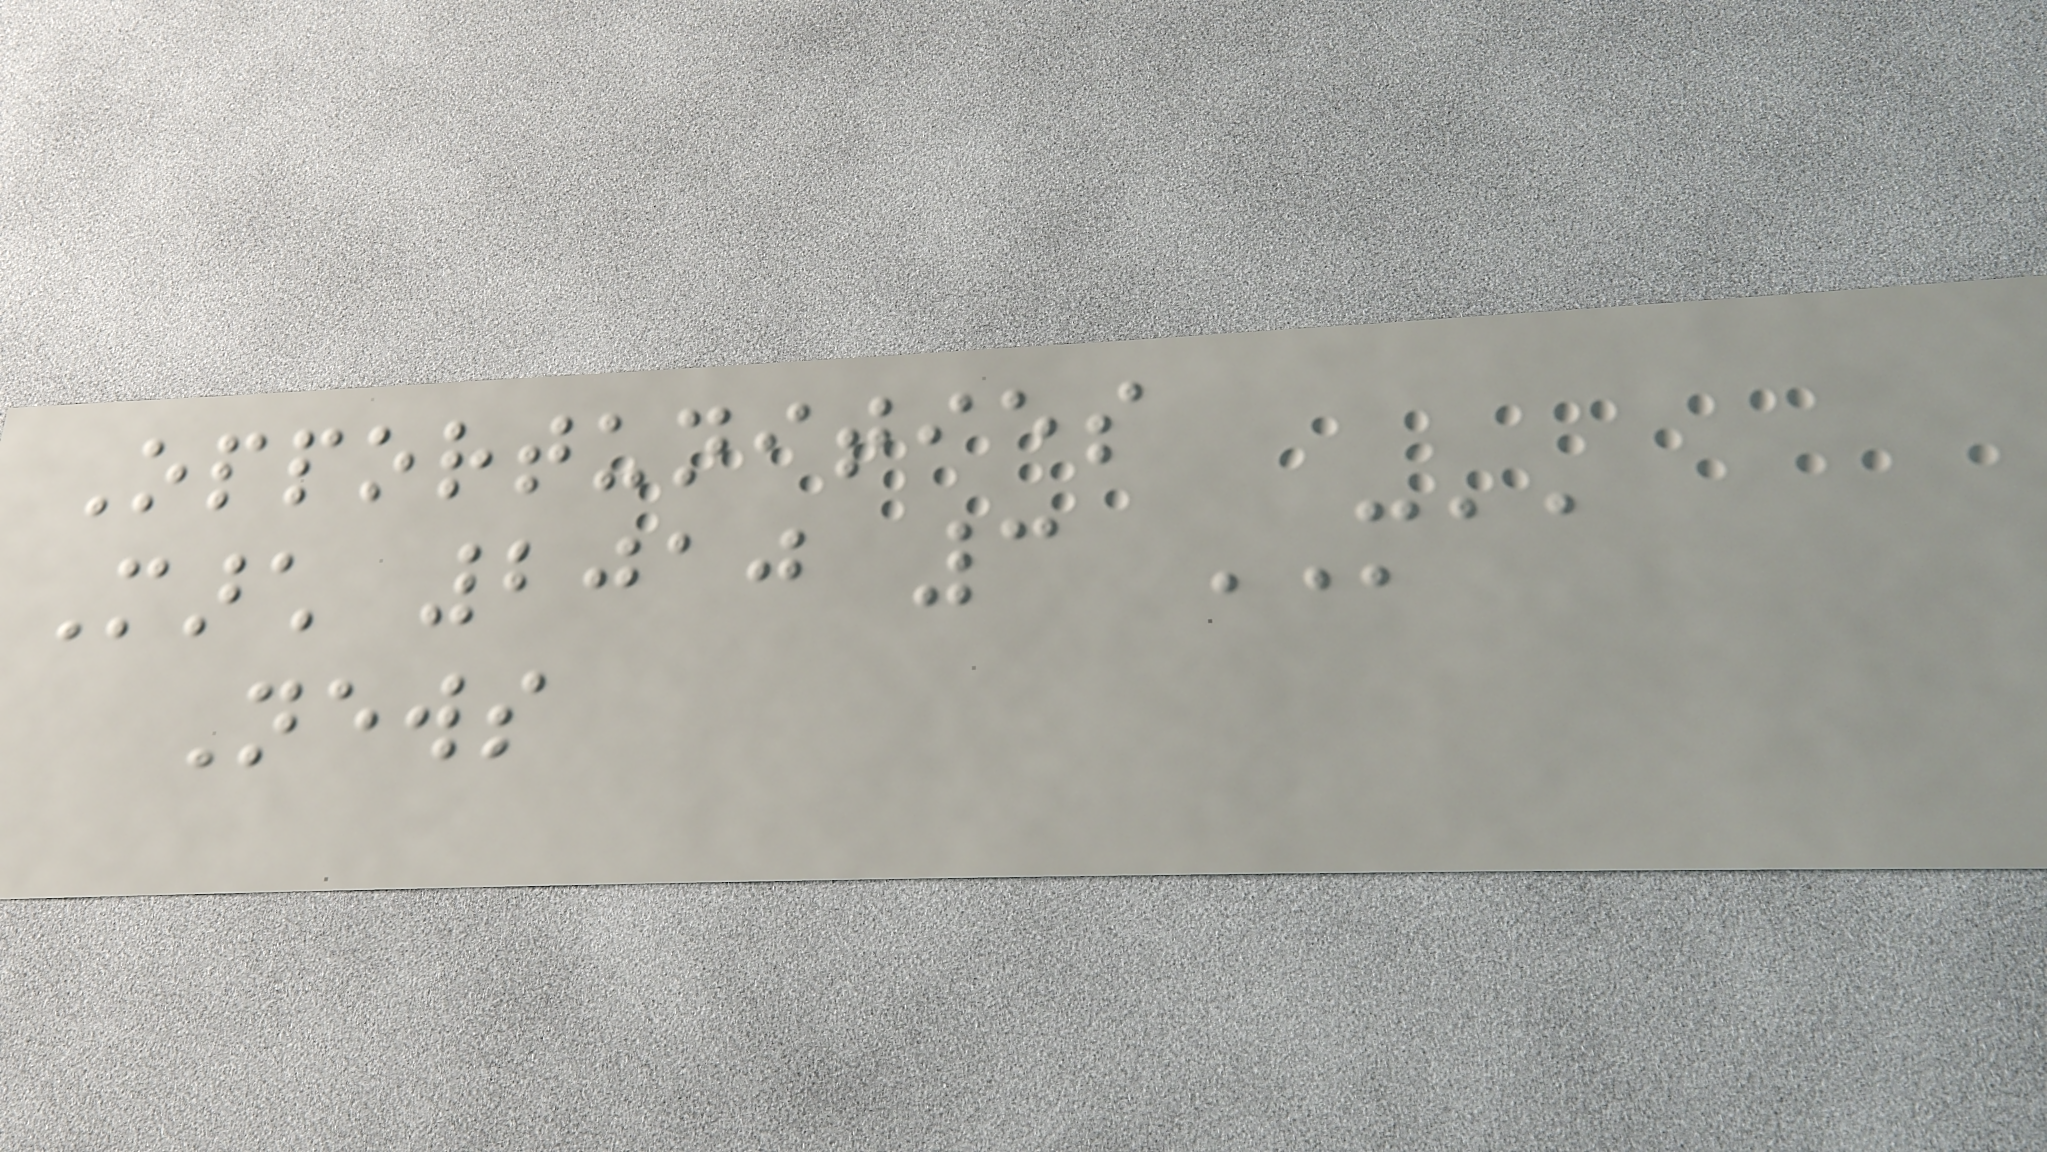Opportunities
March 2010 3 MAA
News
